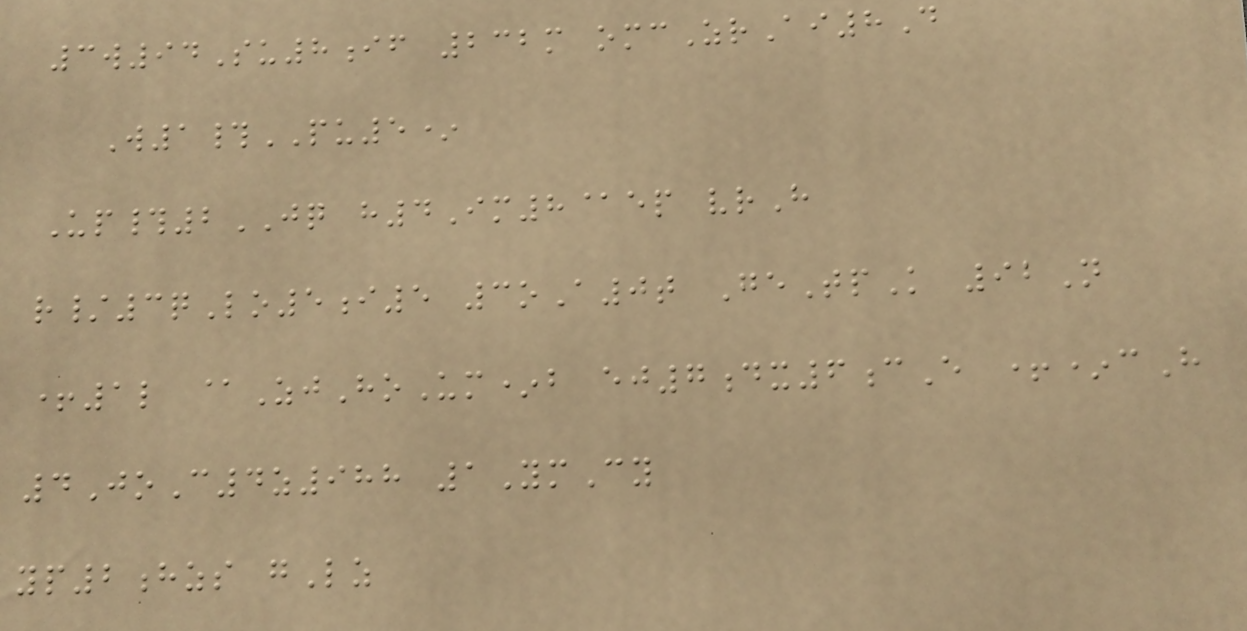3w94Su8if 232m omcZrAi8D
W1#PU5*
Up#2JQ h4Im8@ep vrH
r/3qLo5i5 3oA0t GeTpK 92N
+1l @ZjHoUm*b ej7dx6cE +*cH
4JoC4z988 1YmCy
yp2hzs gLz
